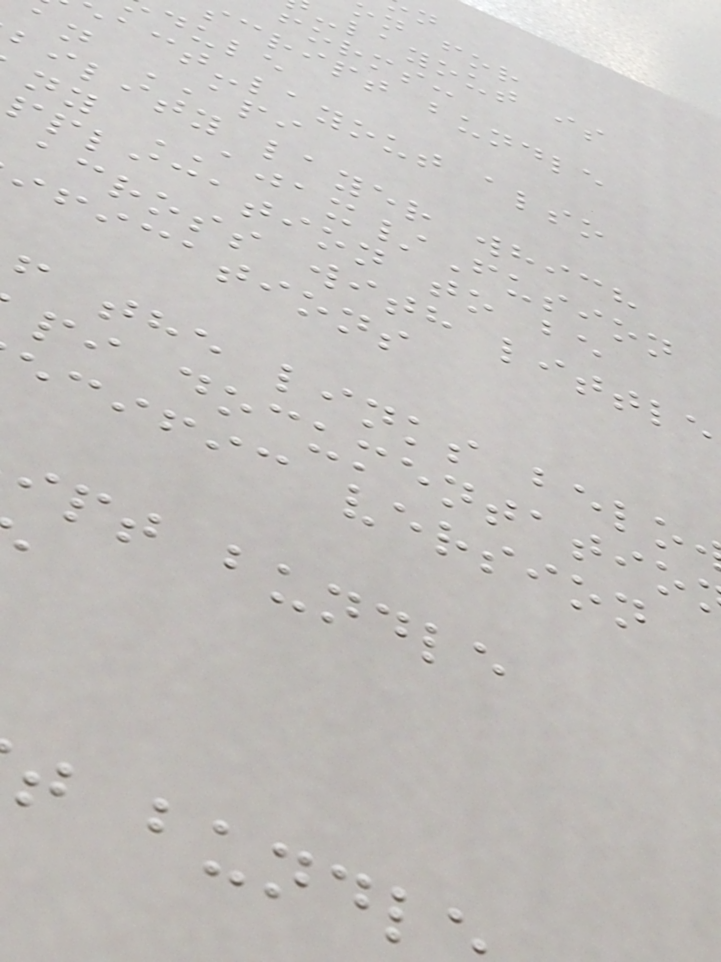-layout is
forms:
script bundle
dule
act-layout also
an API
bility layer which
ny AJAX/Fusion
pplication to be
across with little
ifications
f the links belo
pi documentatio
ecific version
ipt bundle
t bundl
